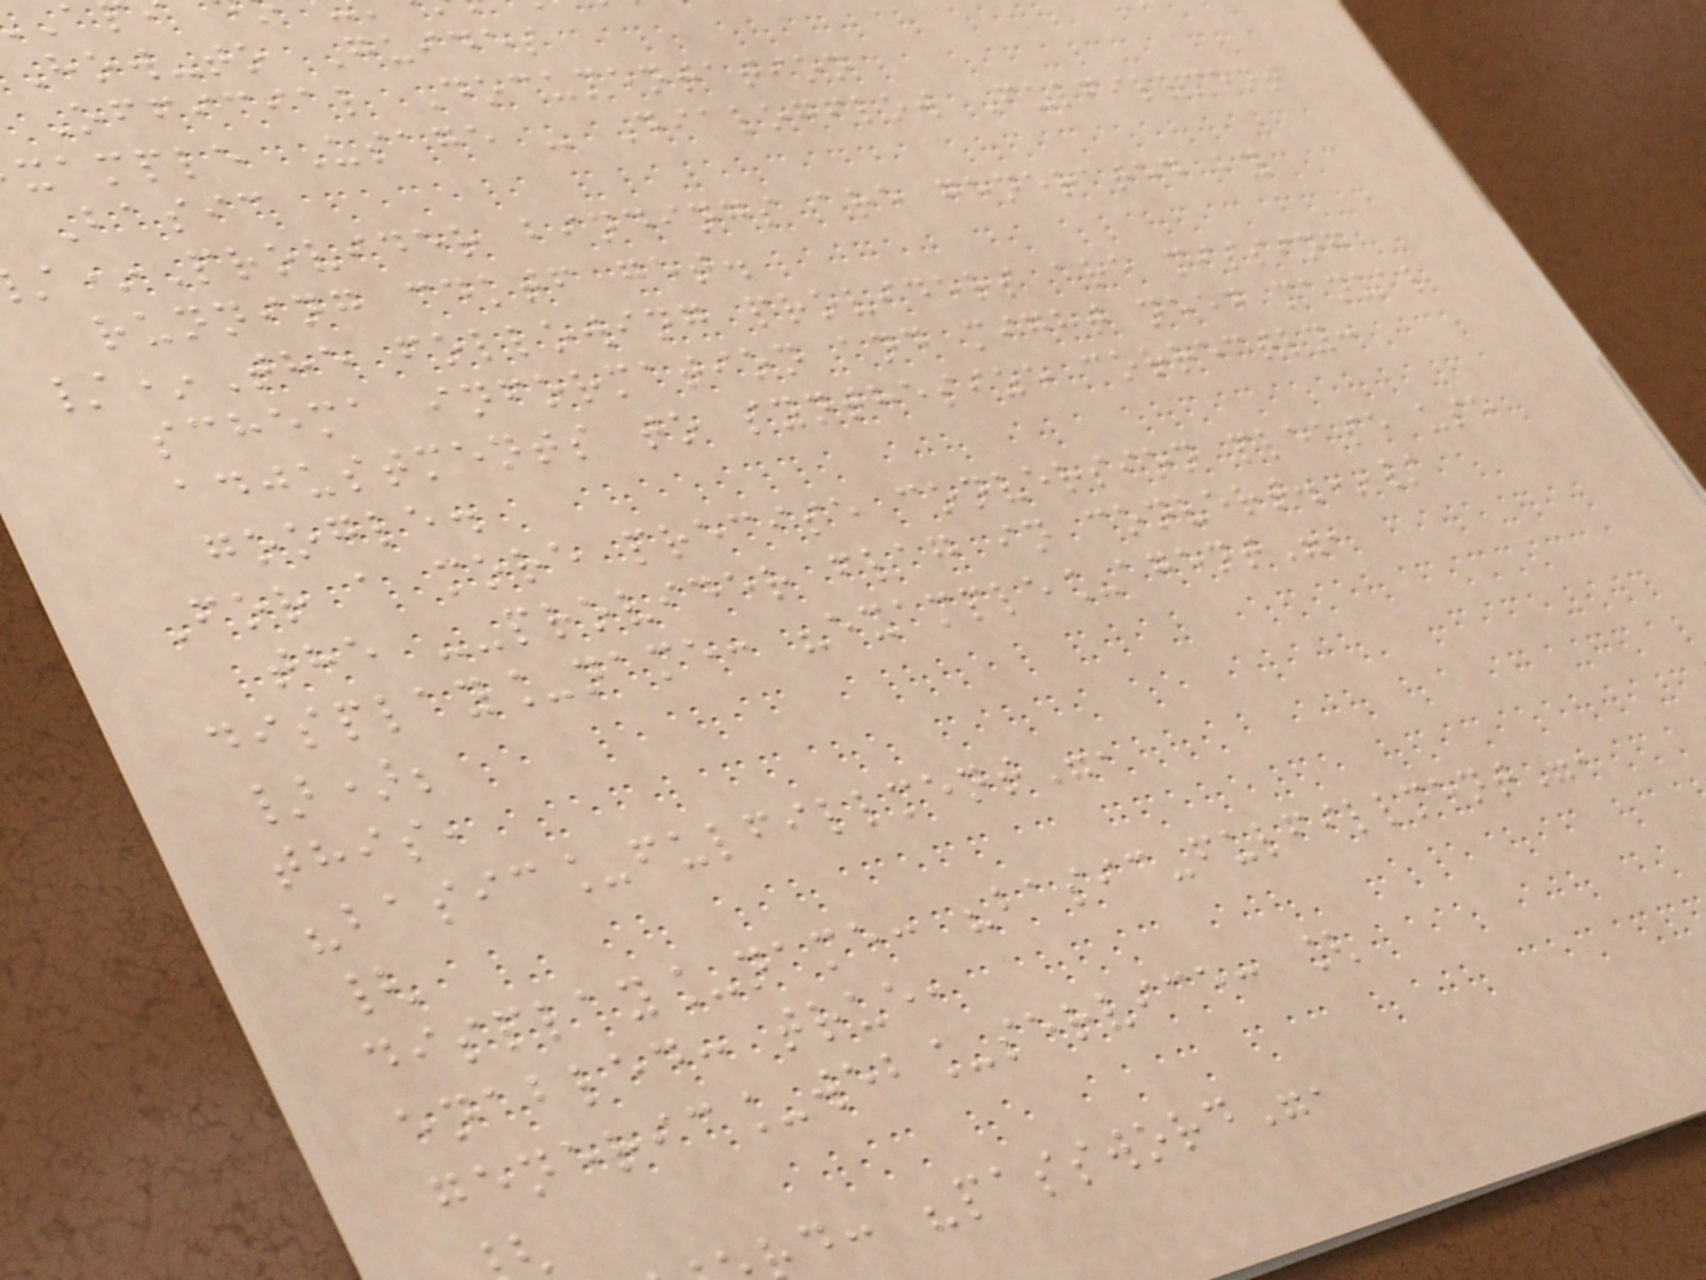How-to Guides
Official Documentation
xample Usage - Dialogflow Fulfillment
Basic
*Provider bindings are generated by
running cdktf get.
/*The following providers are missing
schema information and might need manual
adjustments to synthesize correctly:
google.
For a more precise conversion please use
the --provider flag in convert.*/
display_name: "example_agent",
});
this,
"basic_fulfillment",
{
display_name: "basic-fulfillment",
enabled: true,
generic_web_service: [
d: "password",
